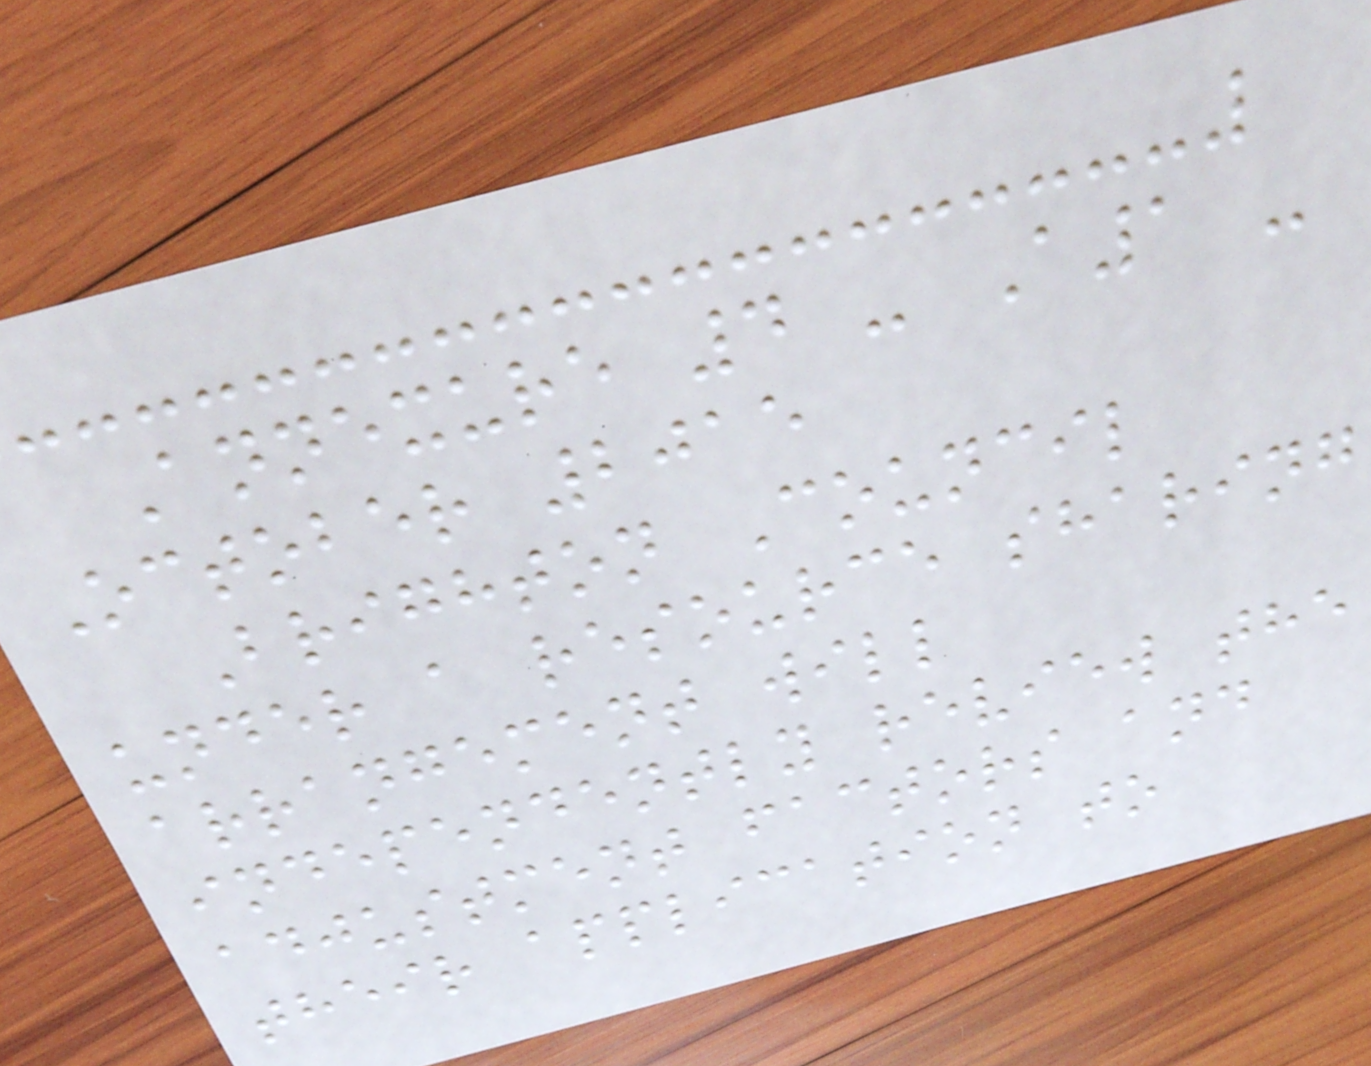Annexure 4 - A1 -
October 2015
Brighton Council
under a resource sharing
arrangement will
independently review the
adjustment factors and
their application to
